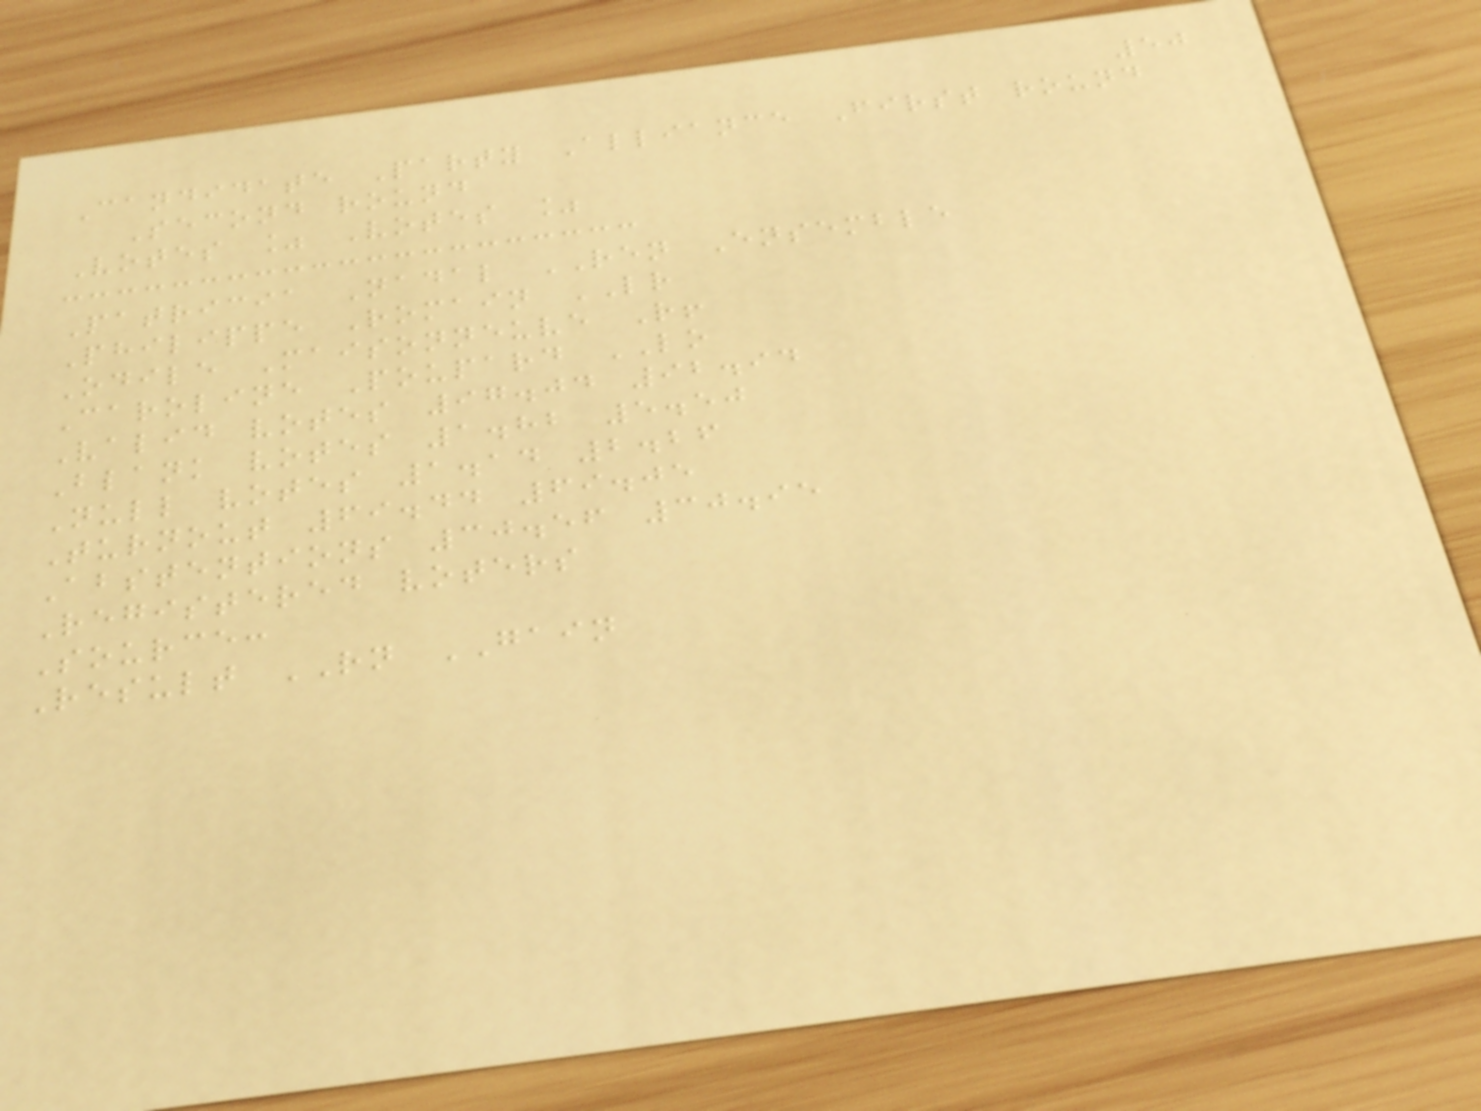50
Candidate Party Alliance First round
Second round
Votes % Votes %
Patricia Nadal REN Ensemble
Philippe Romain LR
Odile Maisonneuve R!
Caroline Poupard LO
Valid votes 97.04 92.94
Blank votes 1.82 5.50
Null votes 1.14 2.26
Turnout 69.44 69.05
Abstentions 30.56 30.95
Registered voters
Source:
Result RN GAIN
